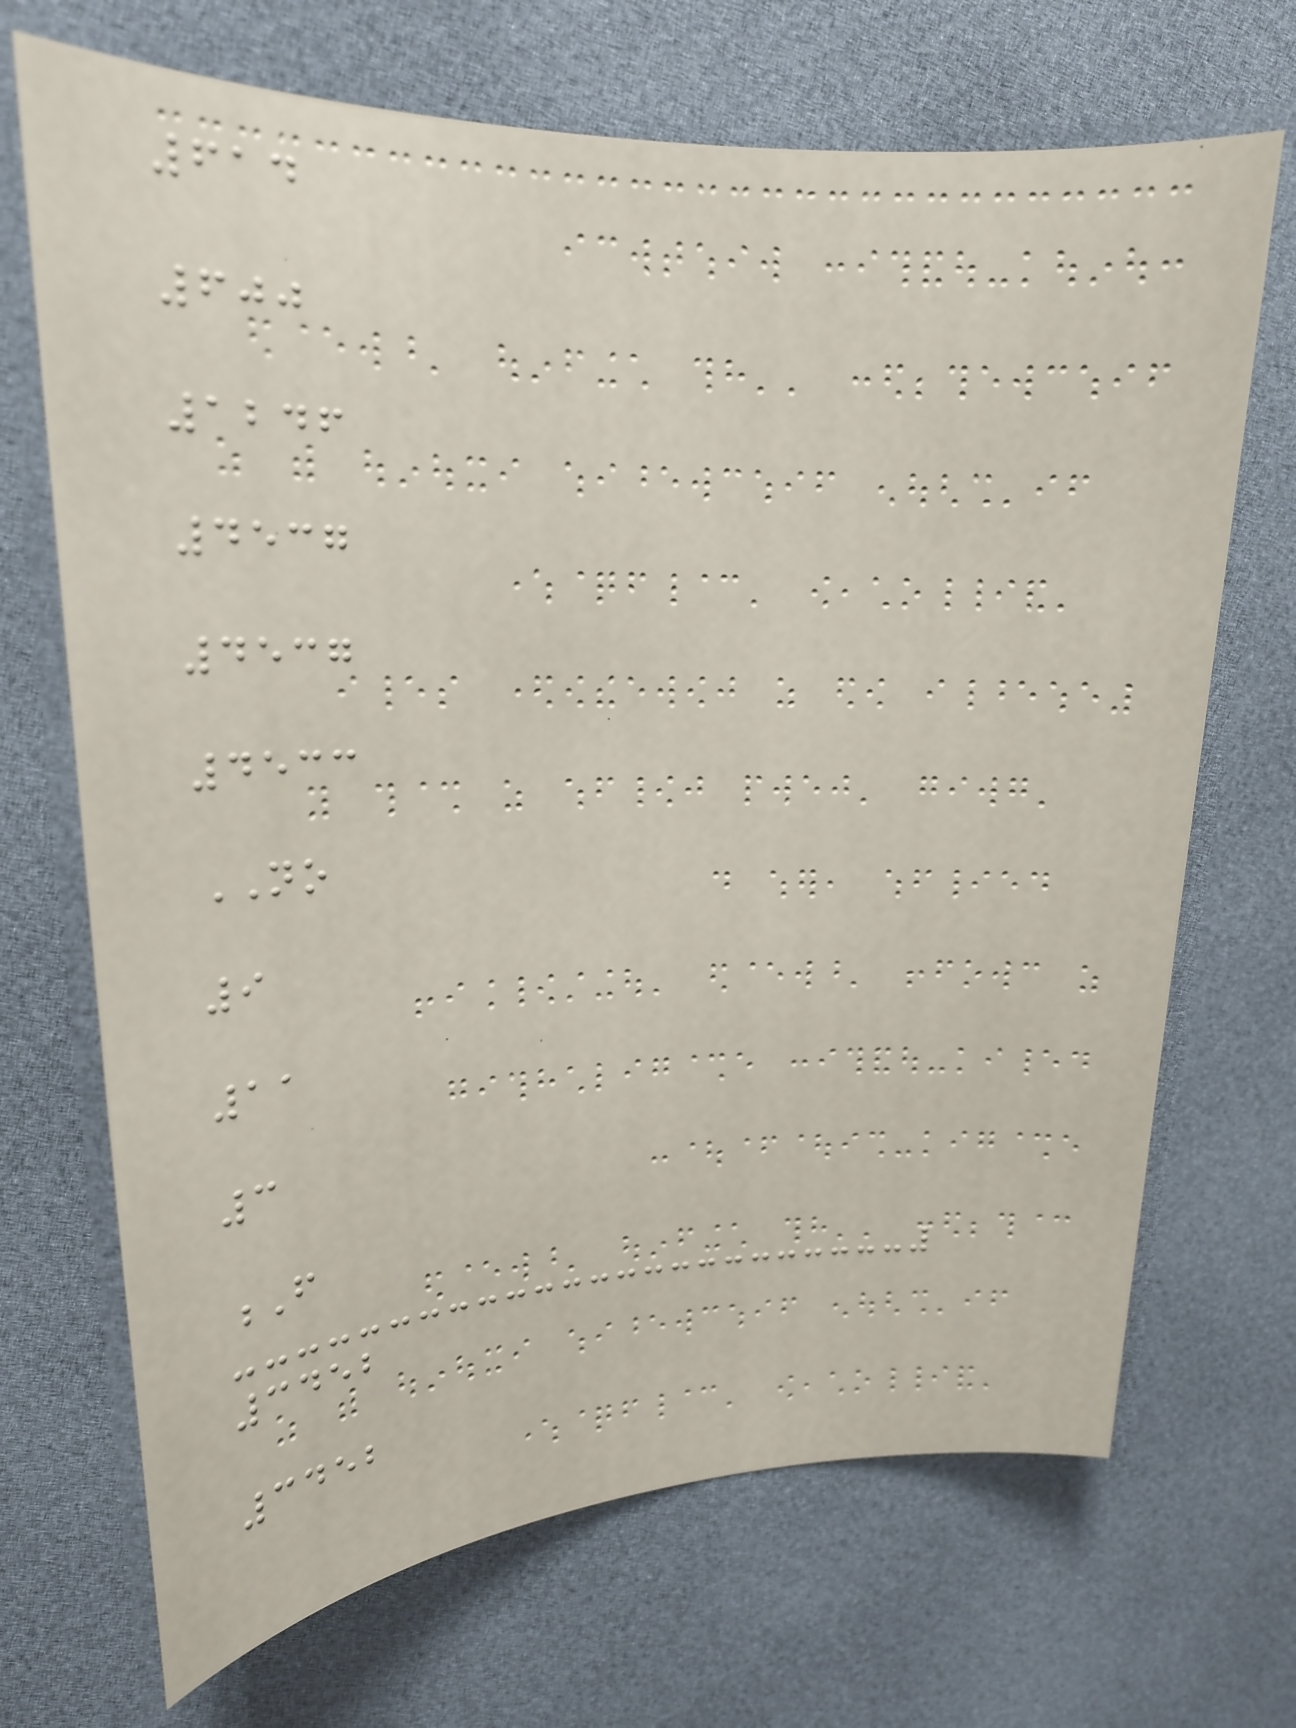614
600
1246
4537
4537
4533
NO
9
11
3
F
3452
3452
